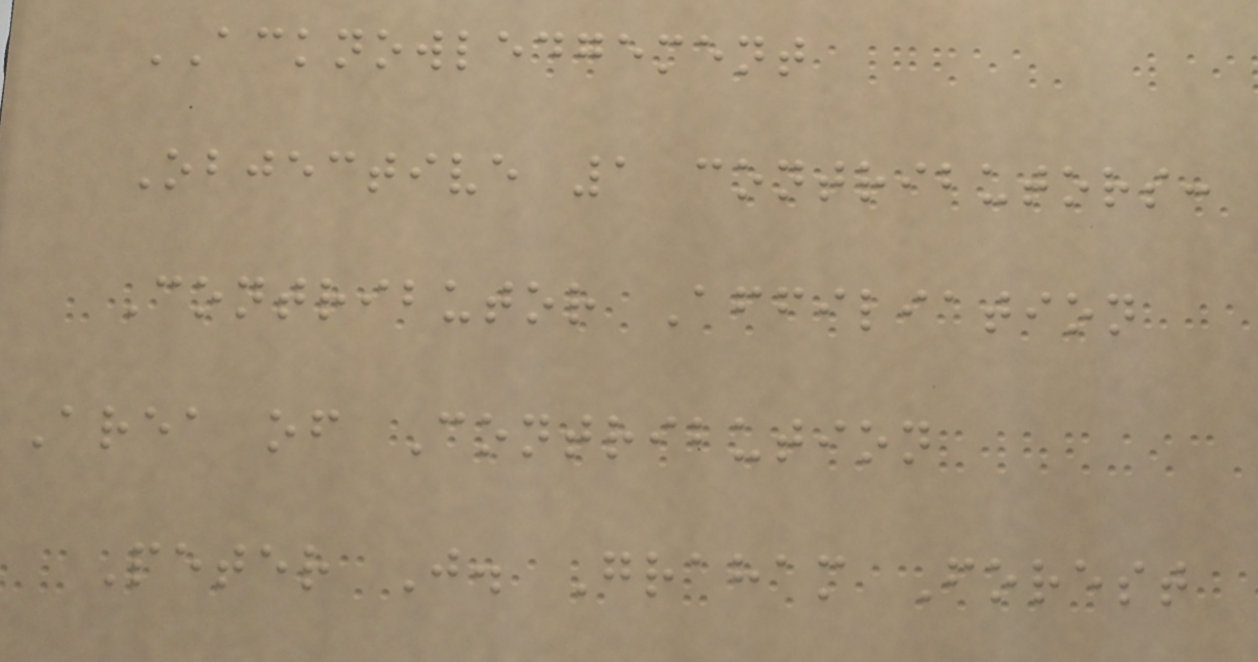ACKNOWLEDGEMENT
Objective 1 contributors:
Contributor Affiliation
Area of Contribution
Peter J. Graham Forest
